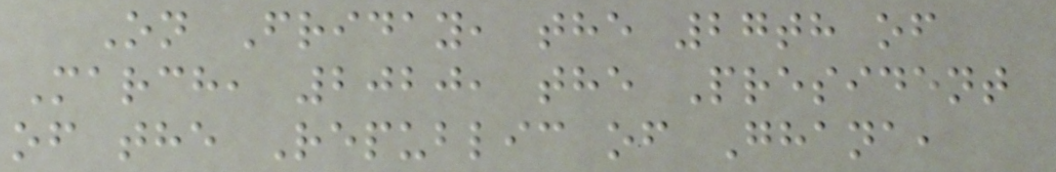On Friday, the 27th of
March, 2020, the President
of the Republic of Ghana,
